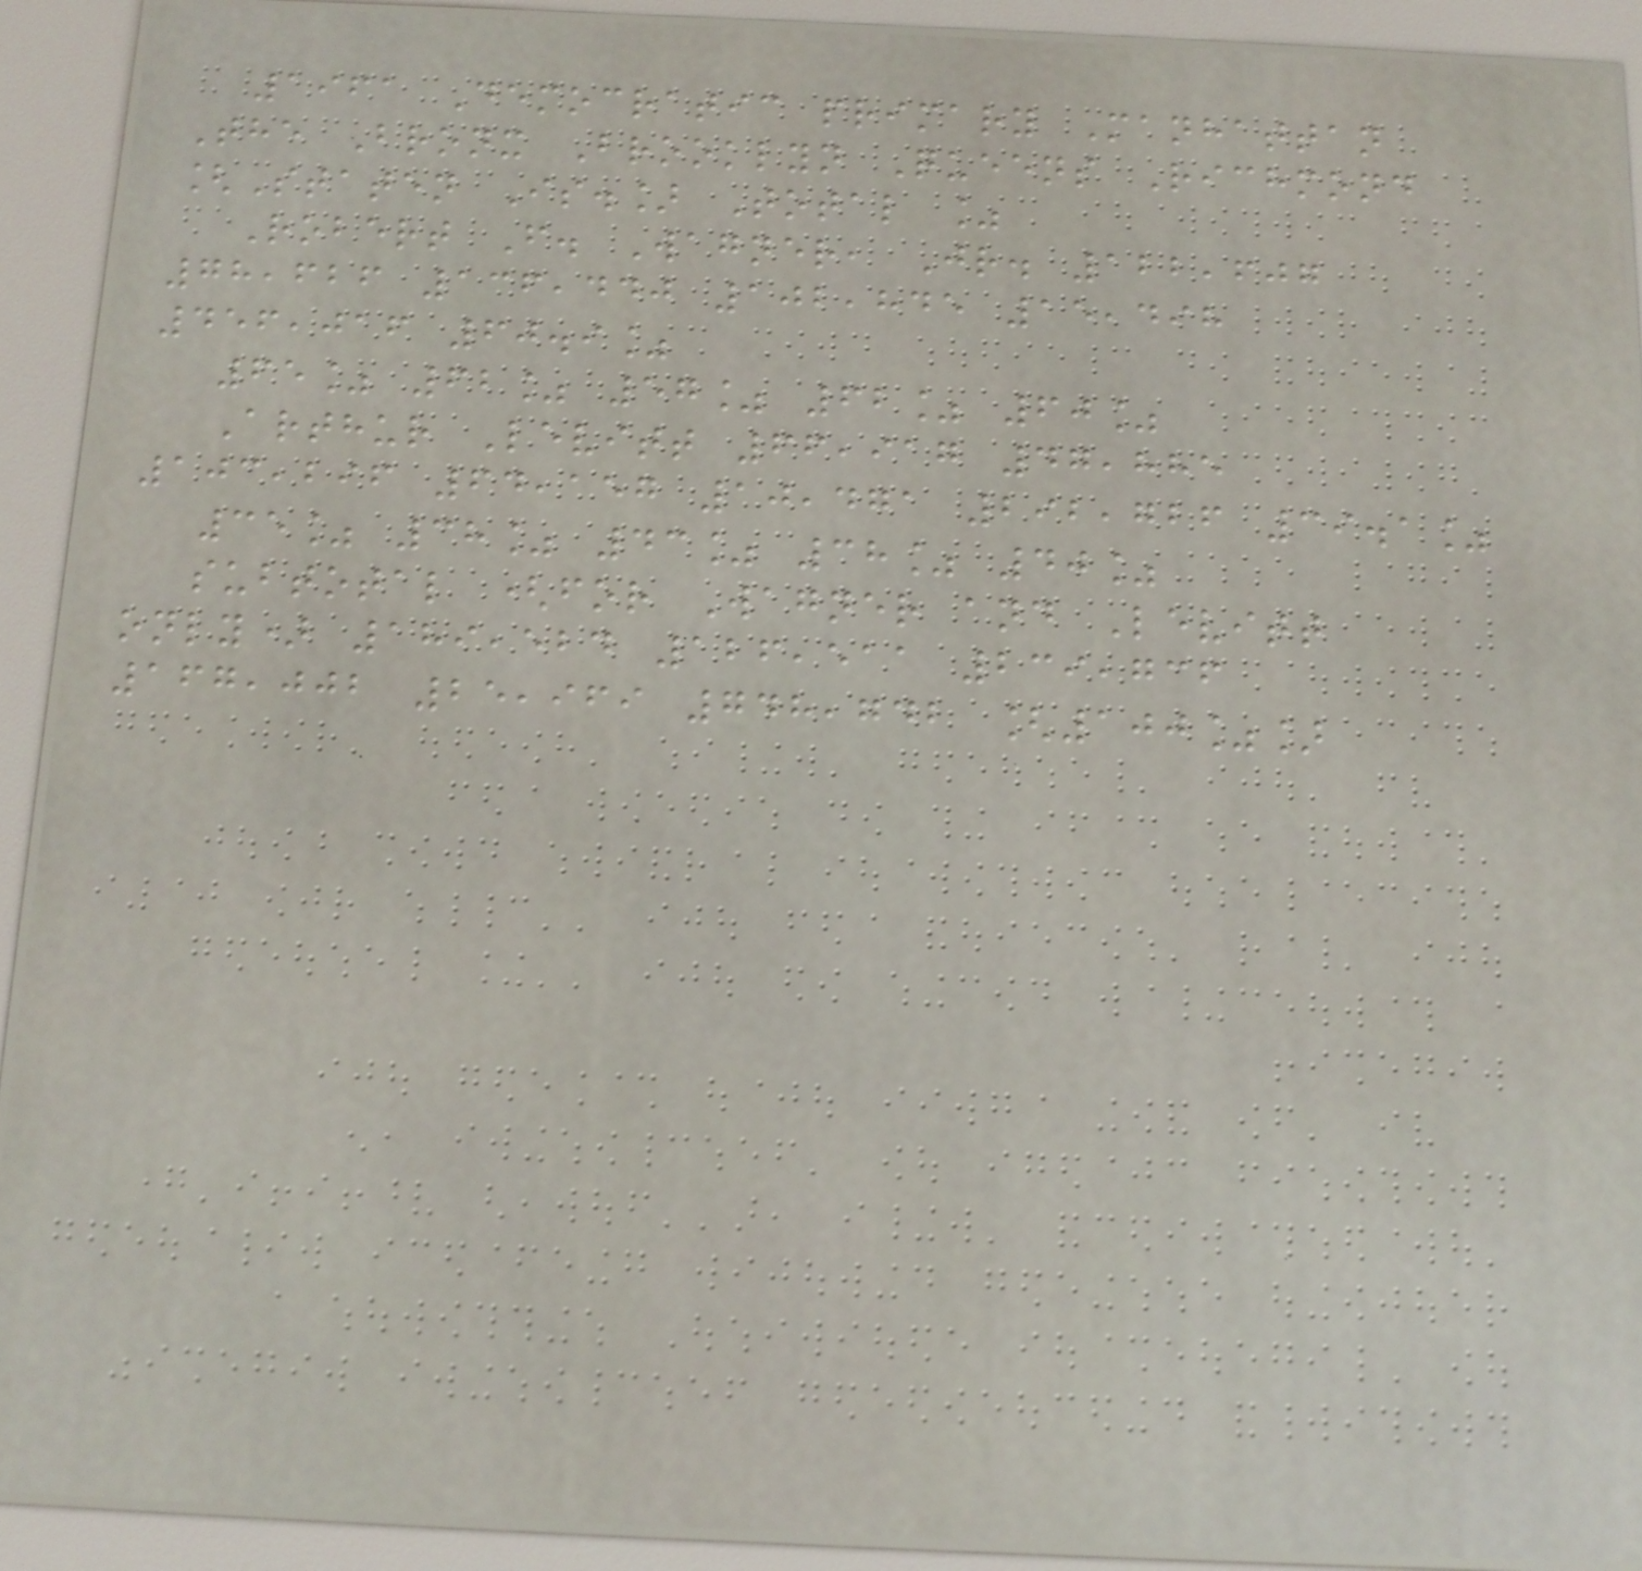1961 Democratic primary Manhattan
The Bronx Brooklyn Queens Richmond
[Staten Is.] Total %
Robert F. Wagner, Jr. 122,607
78,626 136,440 102,845 15,498
456,016 60.9%
65% 62% 57% 62% 60%
Arthur Levitt 66,917 47,885
103,296 64,157 10,471 292,726 39.1%
35% 38% 43% 38% 40%
subtotal (for Wagner and Levitt
only) 189,524 126,511 239,736
167,002 25,969 748,742 [100%]
